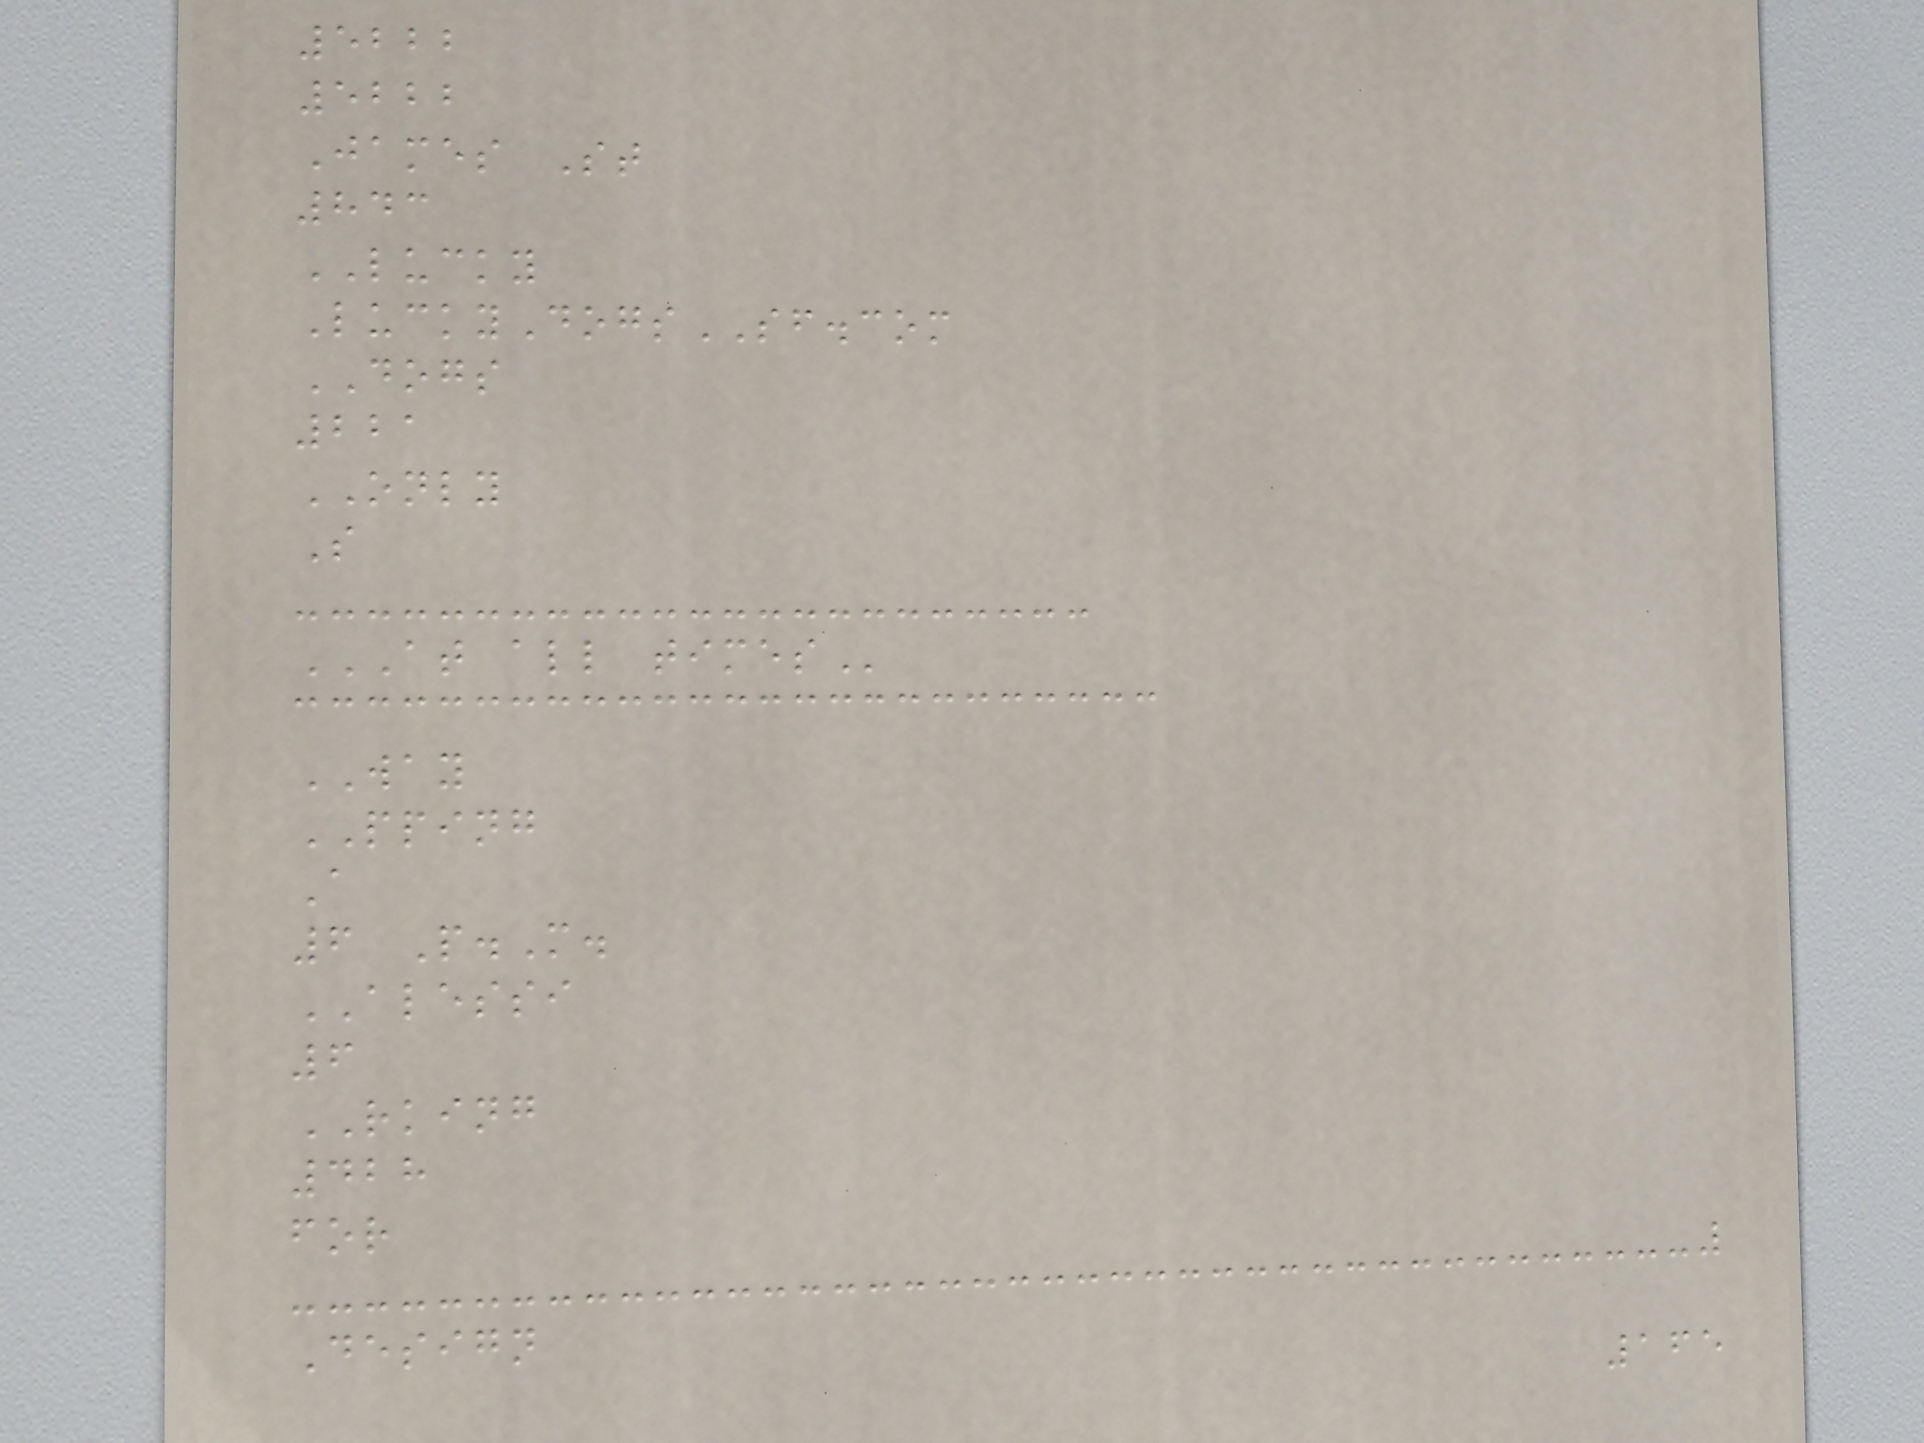5222
5222
James St
843
LUCKY
LuckyDogsSF.com
DOGS
221
ONLY
S
AT ALL TIMES
WAY
PPING
A
6 P.M.
ALESSI
6
RKING
428
for
Design
165
